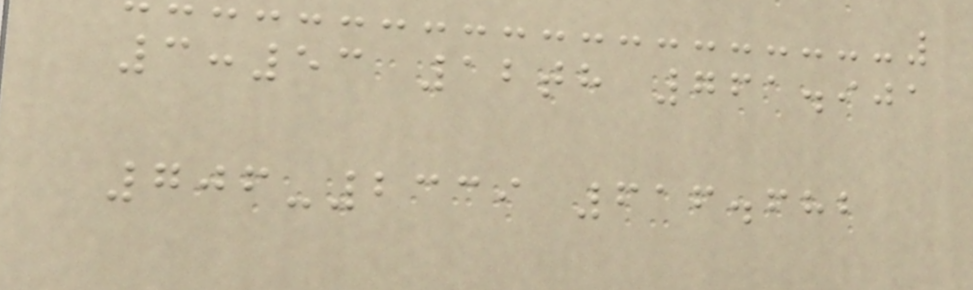3:53 12th 761.901
706-2339 616.682
